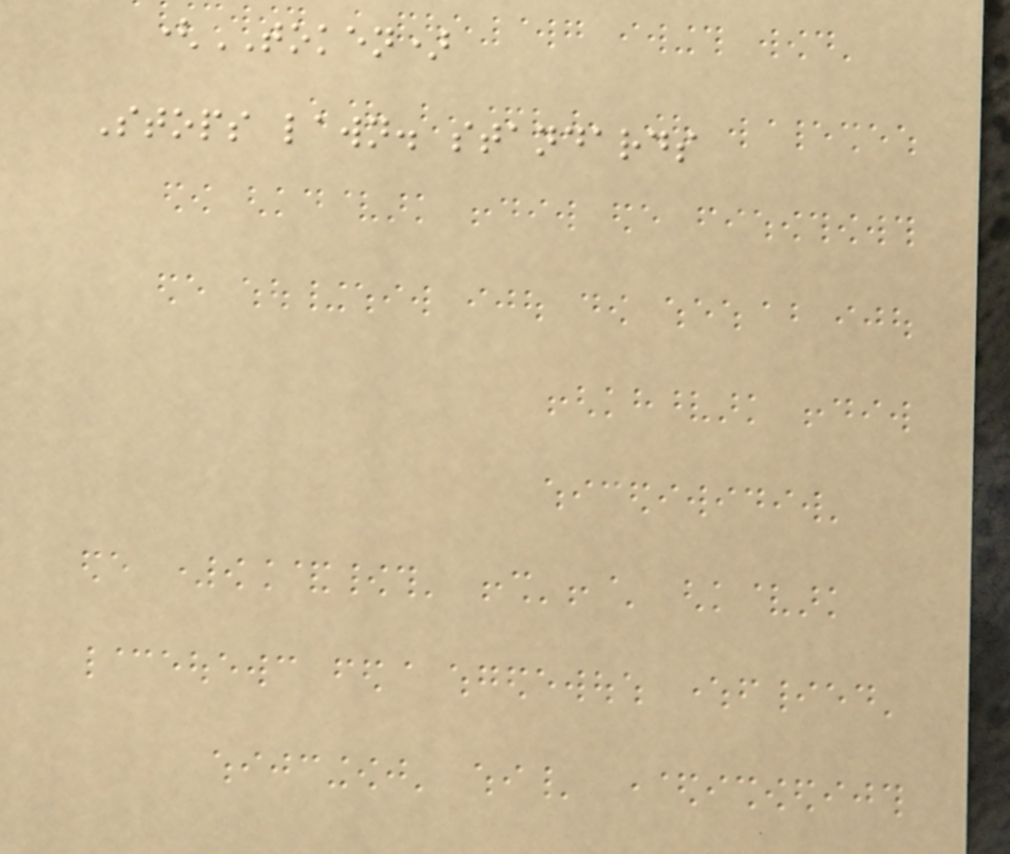(TOKEN)
Stops lawn. standards
